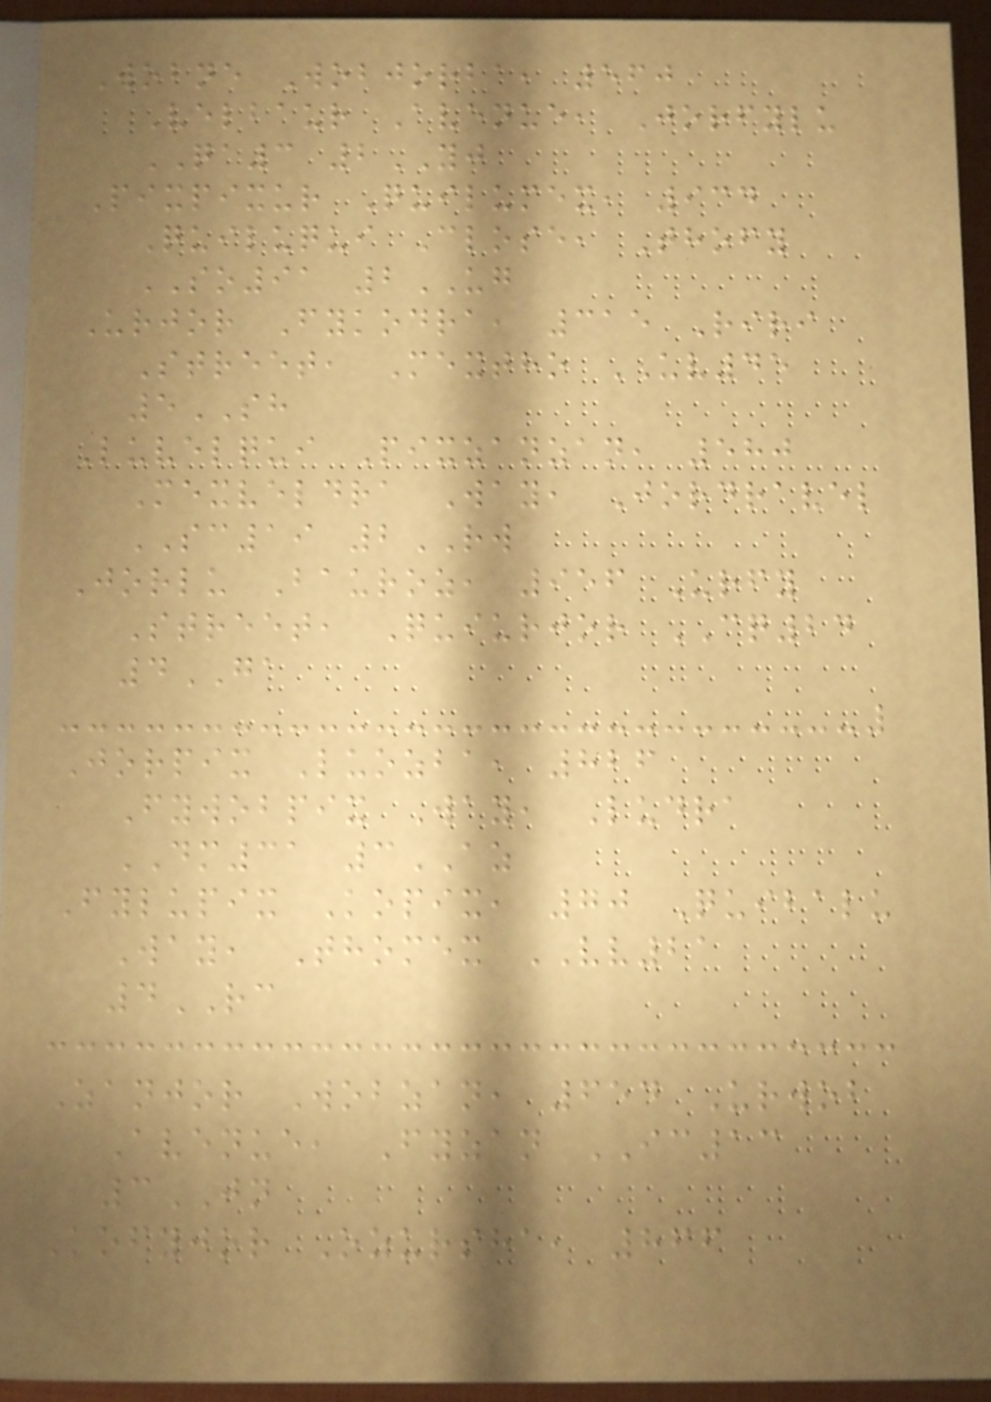Wobne Wobjorba, 560
Velbaur Avenue, Jorfylu
QA3 2YJ
Pixpixur Quilumex, 934
Quiluqui Close, Thofy
SO91 2UG
Urjor Fykodra, 315 Riri
Street, Mextho UV45
5SH
Luvelqui Pixzanzan, 580
Mexveldra Way, Jordravel
SC19 2RW
Jorlu Bauroz, 956 Urfy
Street, Quiurjor CQ24
4GA
Jorpix Luozba, 826
Fywobpix Way, Ludra
DM31 3AZ
Fylupix Kopix, 70 Quibalu
Way, Thomex VV21
4RC
Zanjor Wobzan, 654 Urwob
Avenue, Fyzan IC13
3JN
Kofyjor Ozursha, 866
